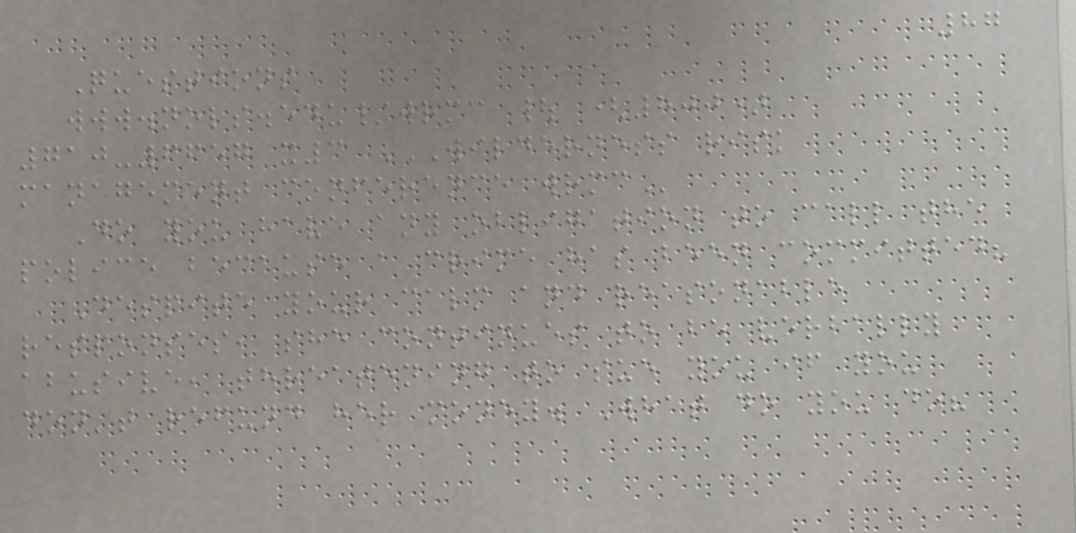87
Questions
www.nols.edu/wrmc | (800)
710-6657 x3 WILDERNESS RISK
MANAGEMENT CONFERENCE WRMC
Do you have any obligation to call the
police because a crime has been committed?
Despite your calm and reasonable
responses, she continues to be verbally
abusive, threatening to sue you if you
don't refund her money. What do you do?
